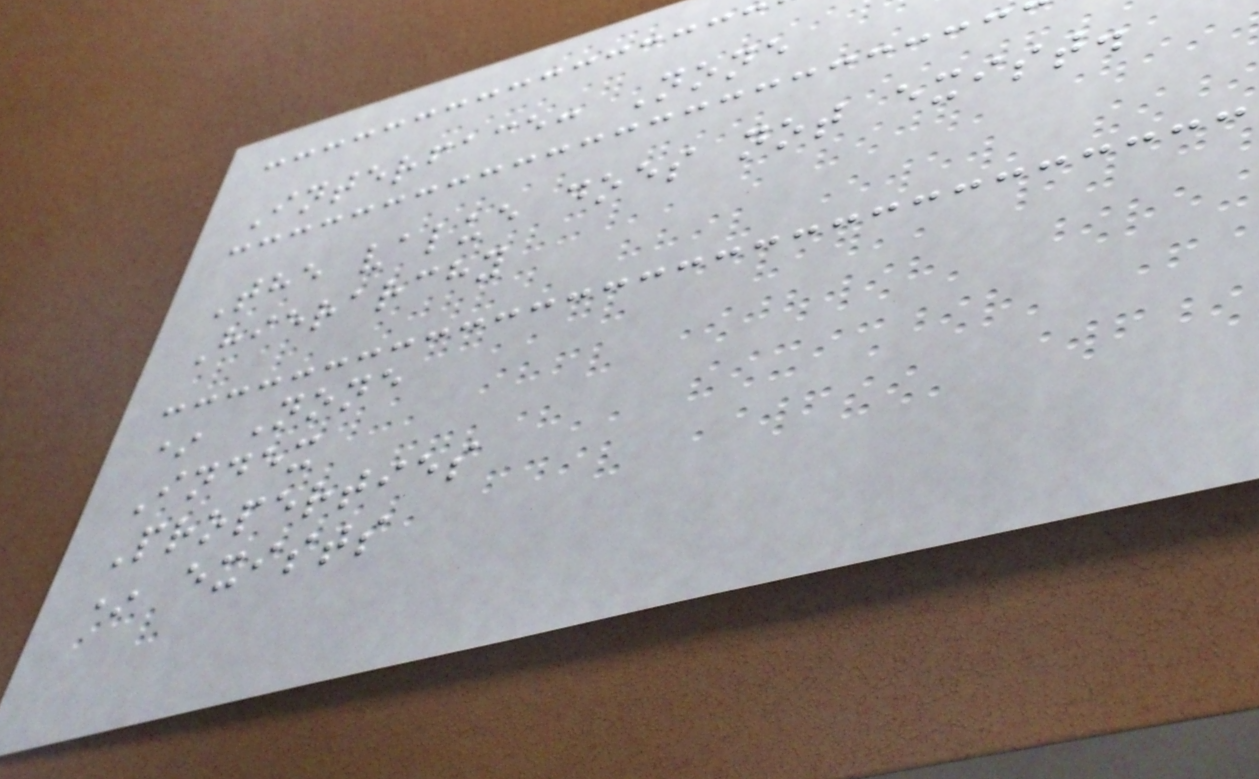Interface: None
The value does not exist.
Hierarchy
* None
Index
Properties
* exists
